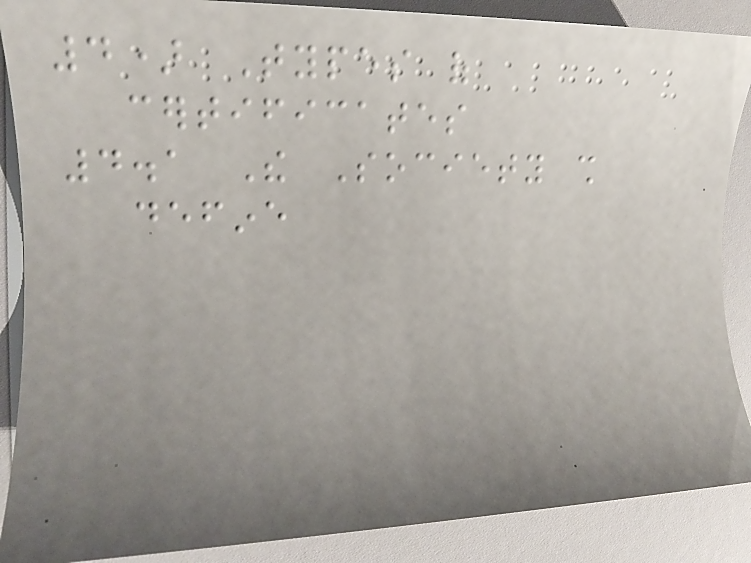4) Types of
certificates
4.1 The Society shall
define
